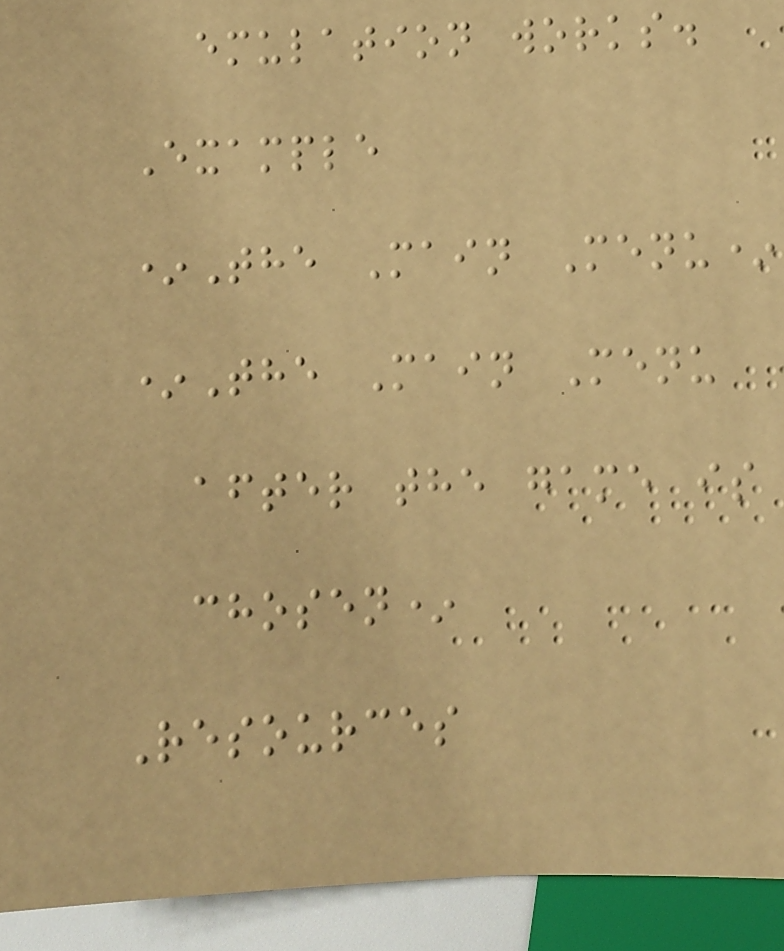emulation works.
Example
*The Main Menu*
*The Main Menu
after the game is
chosen*
Resources
